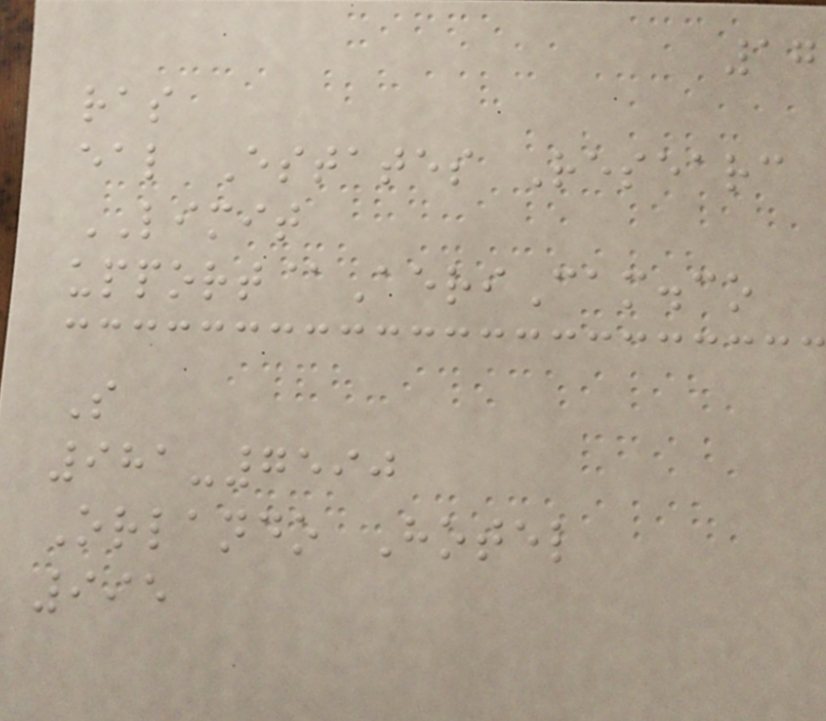17
ras
eal Estates Researc
LIMIT
upport@AeriCam.co
S
981-7590
Orlando Hotel
995
